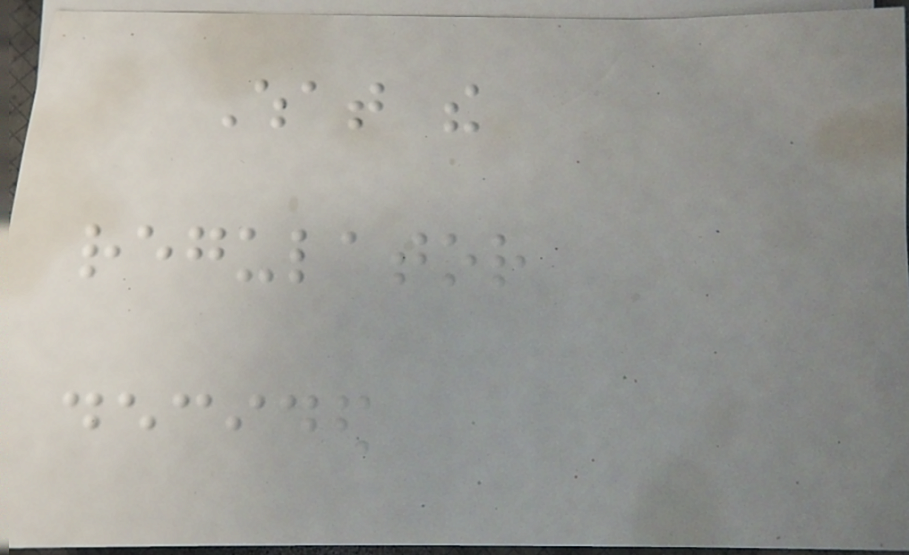What the
regulator
decided
